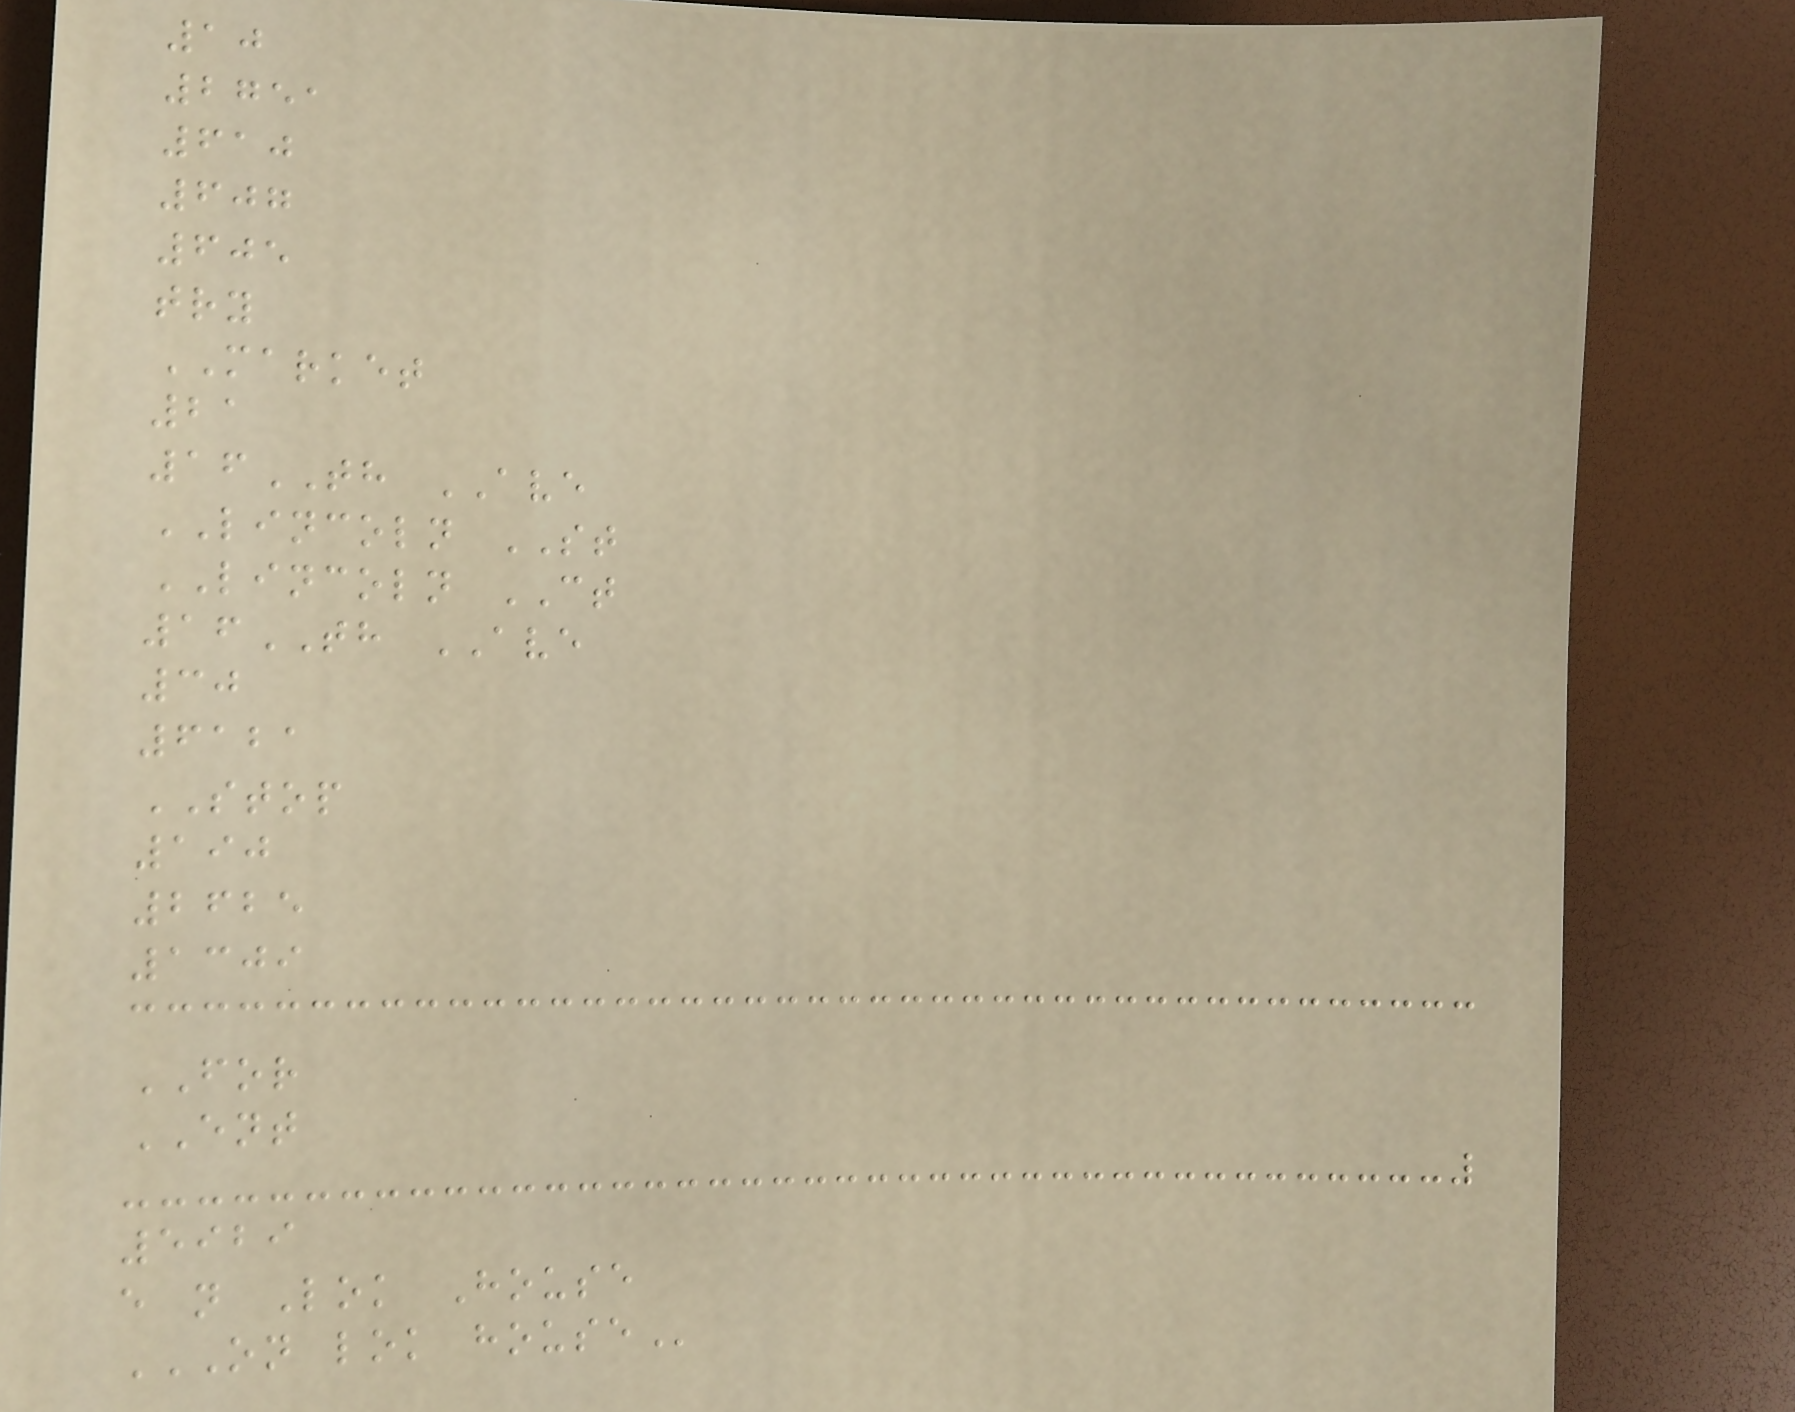10
2751
610
607
605
try
MARKET
21
16TH AVE
LINCOLN ST
LINCOLN CT
16TH AVE
30
6121
STOP
190
2625
1309
FOR
ENT
5929
e n Lok House
ON LOK HOUSE
